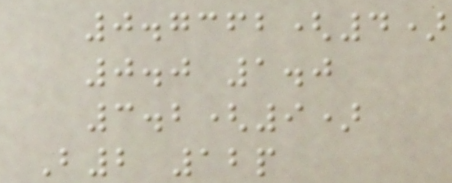0.7362(4)
0.0 1.0
3.2(9)
B2 12p
